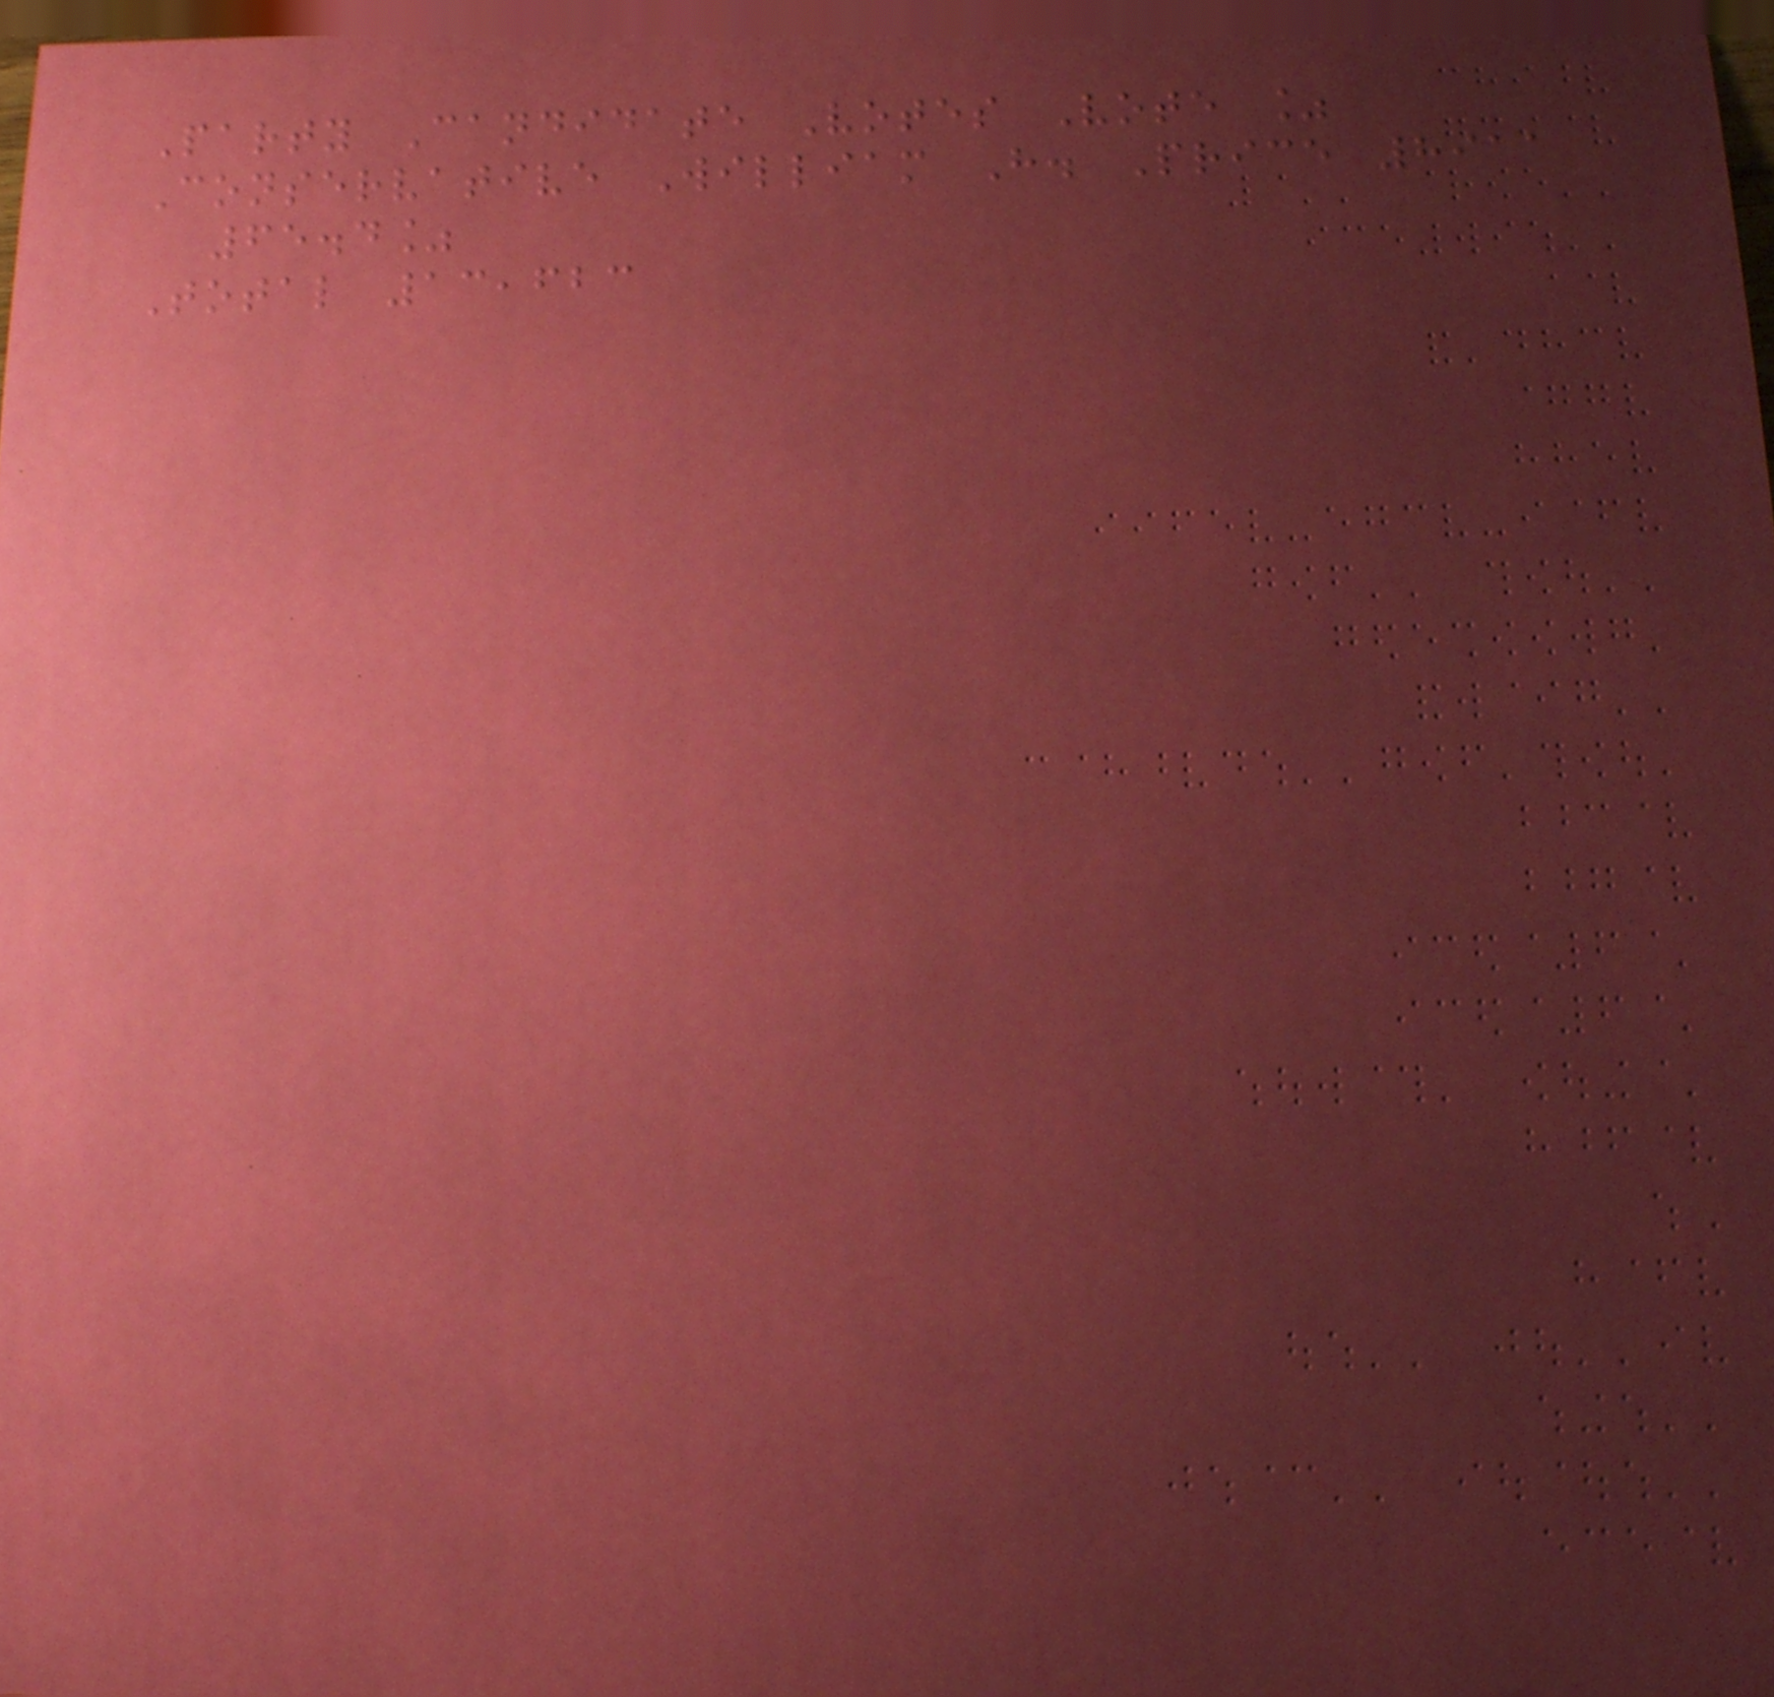Party Candidate Votes Vote %
Conservative William H. Price 8911
65.4%
Total 13,623
